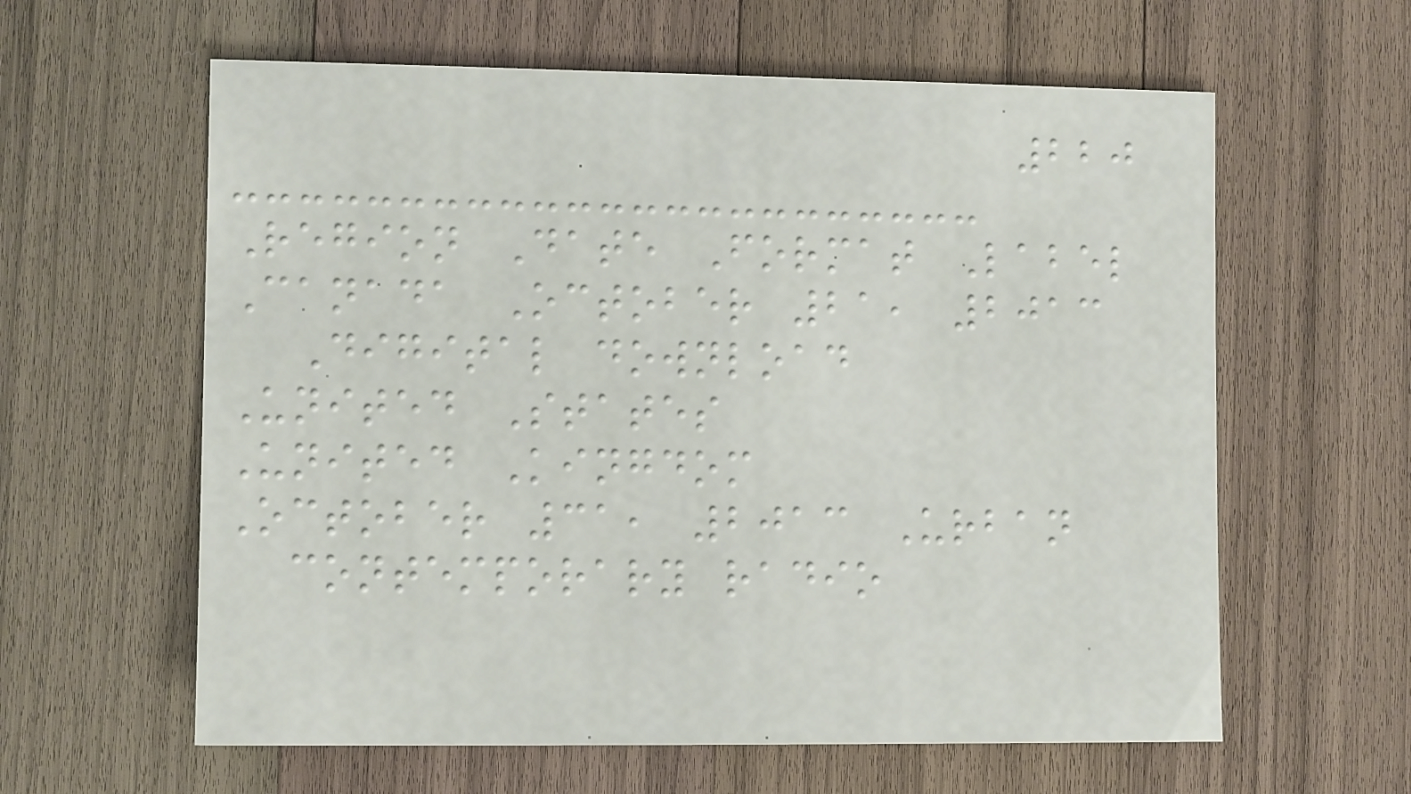220
Region Date Format Label
Canada October 21, 2013
Digital download
United States
United Kingdom
October 31, 2013 Urban
contemporary radio
